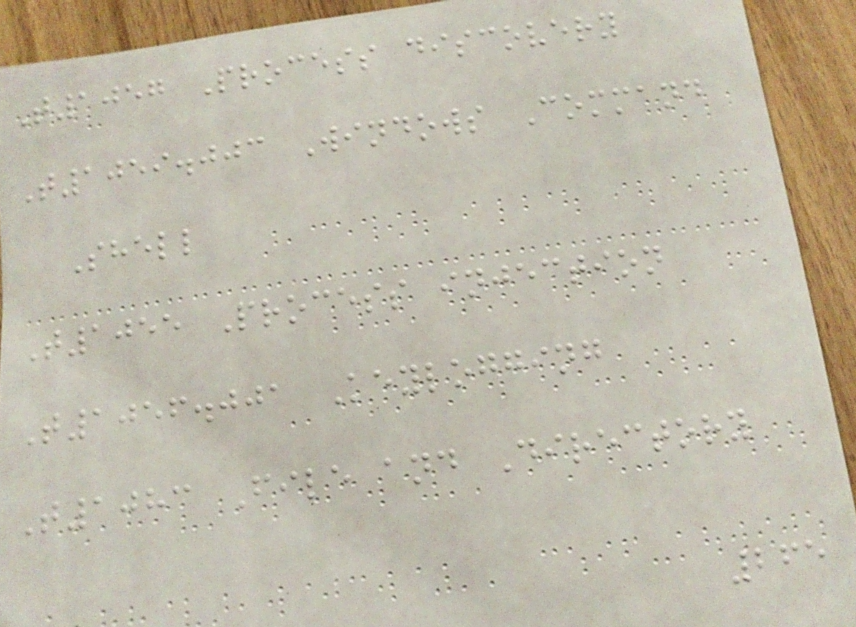T1057 Process discovery
T1059.003 Windows Command
Shell
T1055 Process injection
T1056.001 Keylogging
T1083 File and Directory
265
